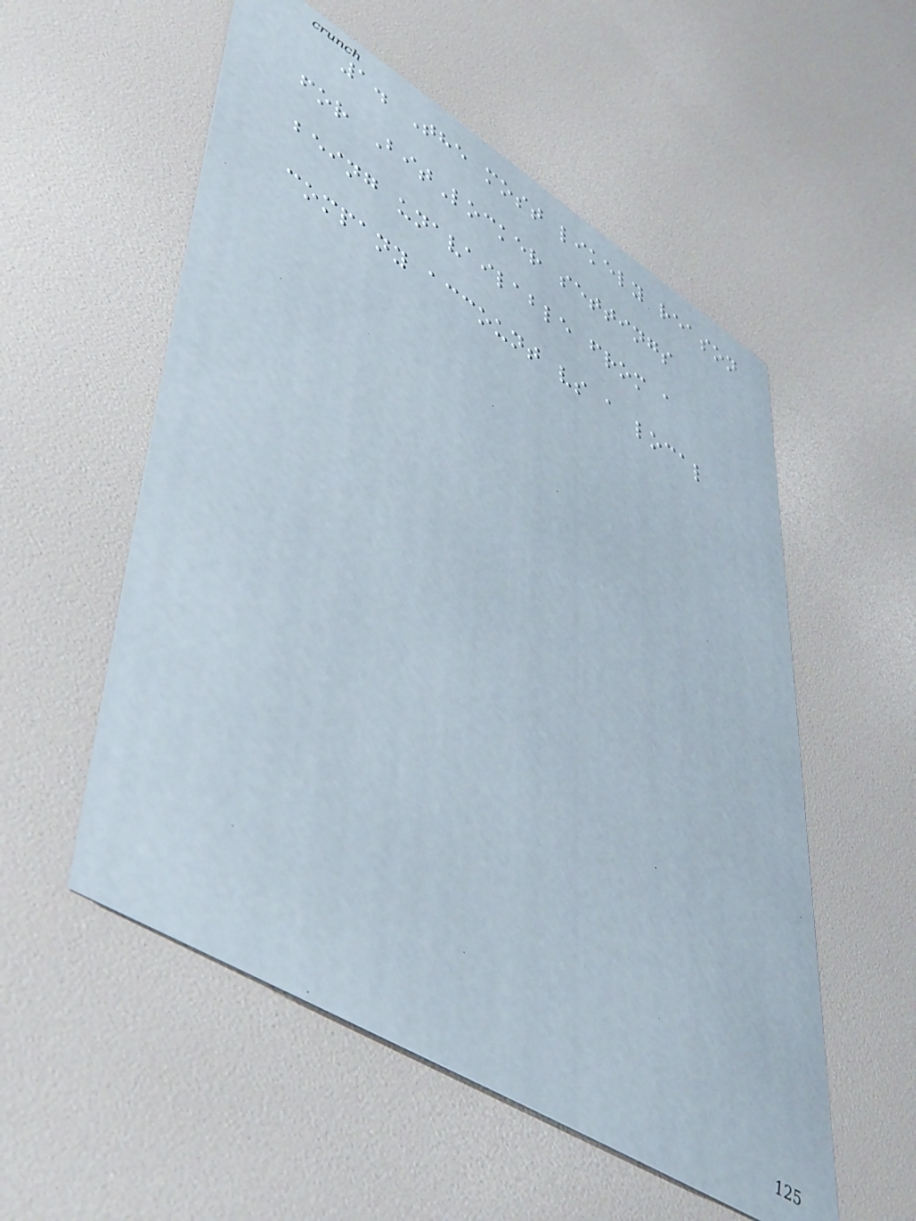1. The most likely reason
for BitLocker settings
being unavailable from a
company account vs a local
